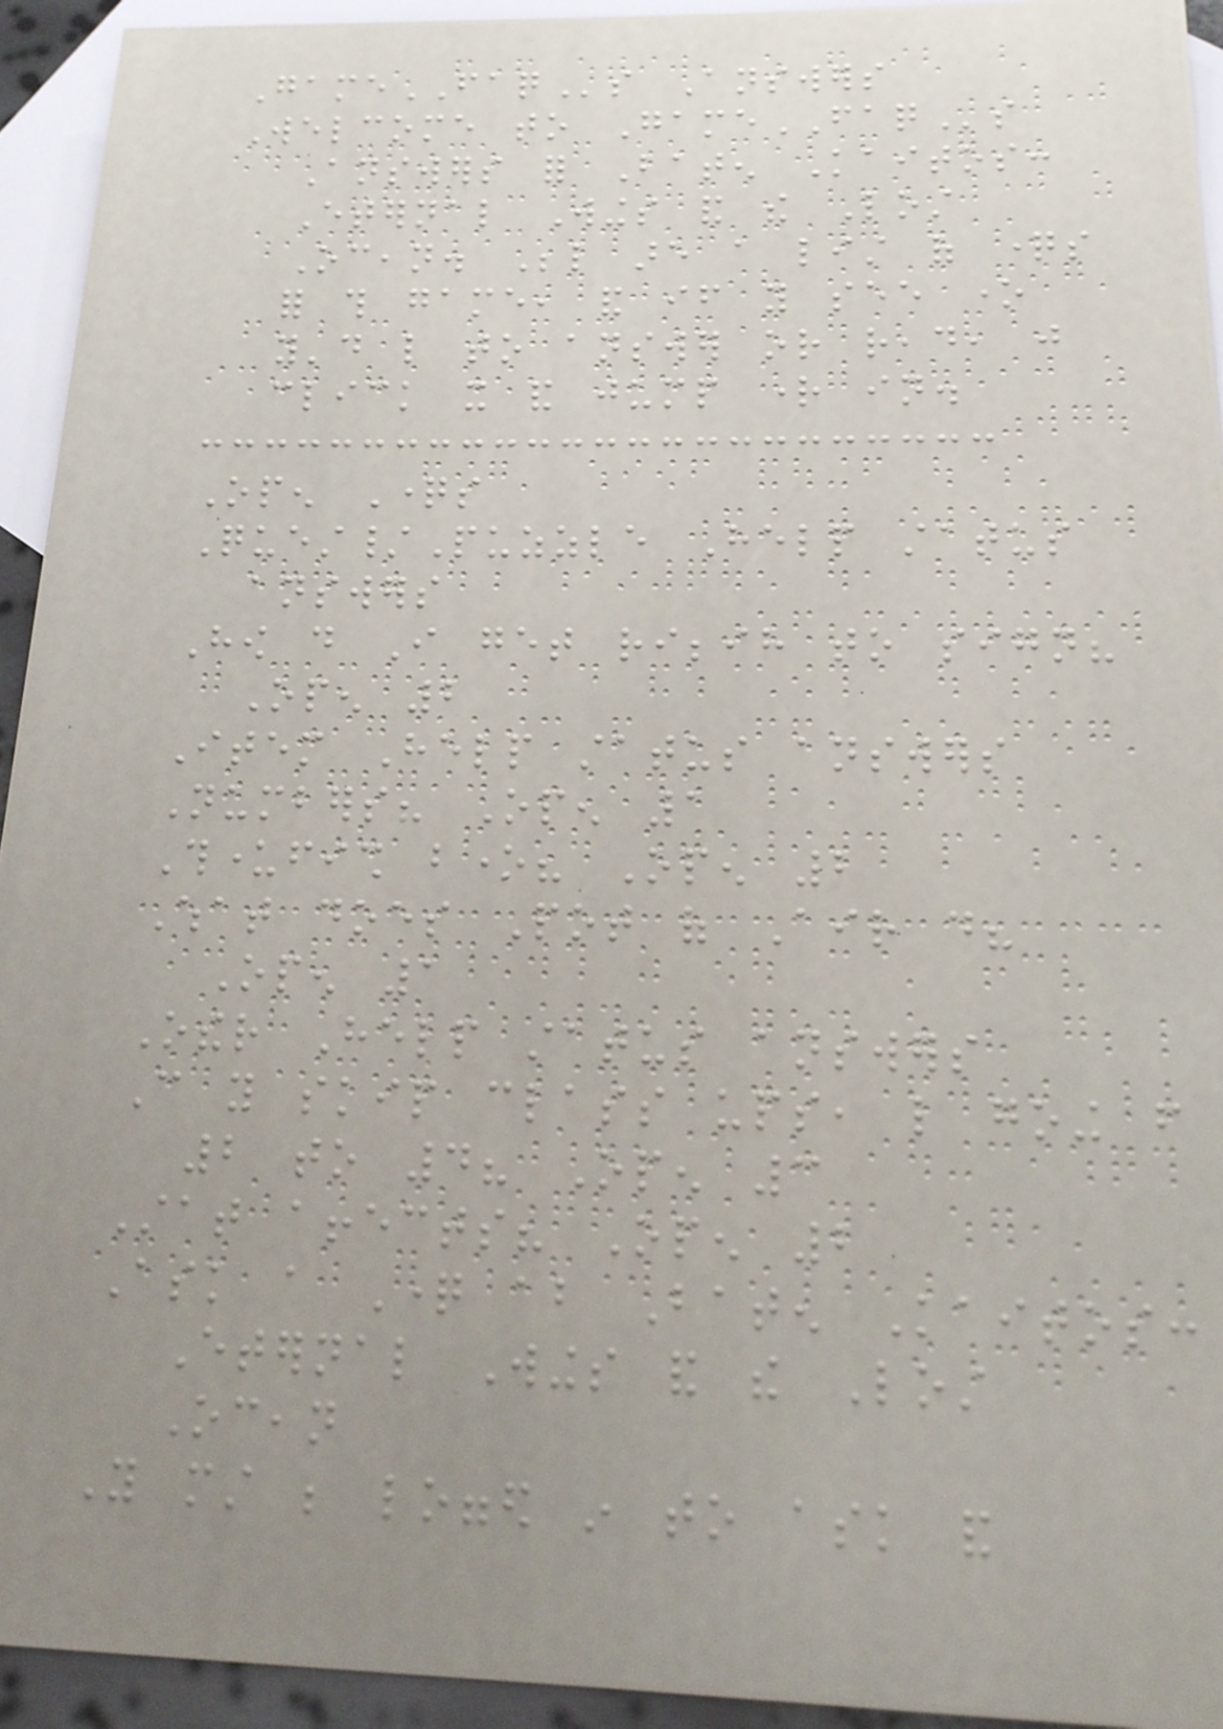GameFAQs Answers
Welcome to GameFAQs
Answers for Baten Kaitos:
Eternal Wings and the Lost
Ocean. Below are a list of questions
for this game, and if you see one
you'd like to answer or read, just
click it and jump right in.
Open Questions
Quest/Puzzle Help status
answers
How do I get ribbih to sign?
Open 2
Item Help status answers
Numbers? Open 1
Thunderfish bone? Open 2
What does Pot of Air do?
Open 1
Other Help status answers
Can you skip class ups, like going from
2 to 4? Open 3
Stat affects? Open 2
Ask a Question about Baten Kaitos:
Eternal Wings and the Lost
Ocean
You must be logged in to ask and
